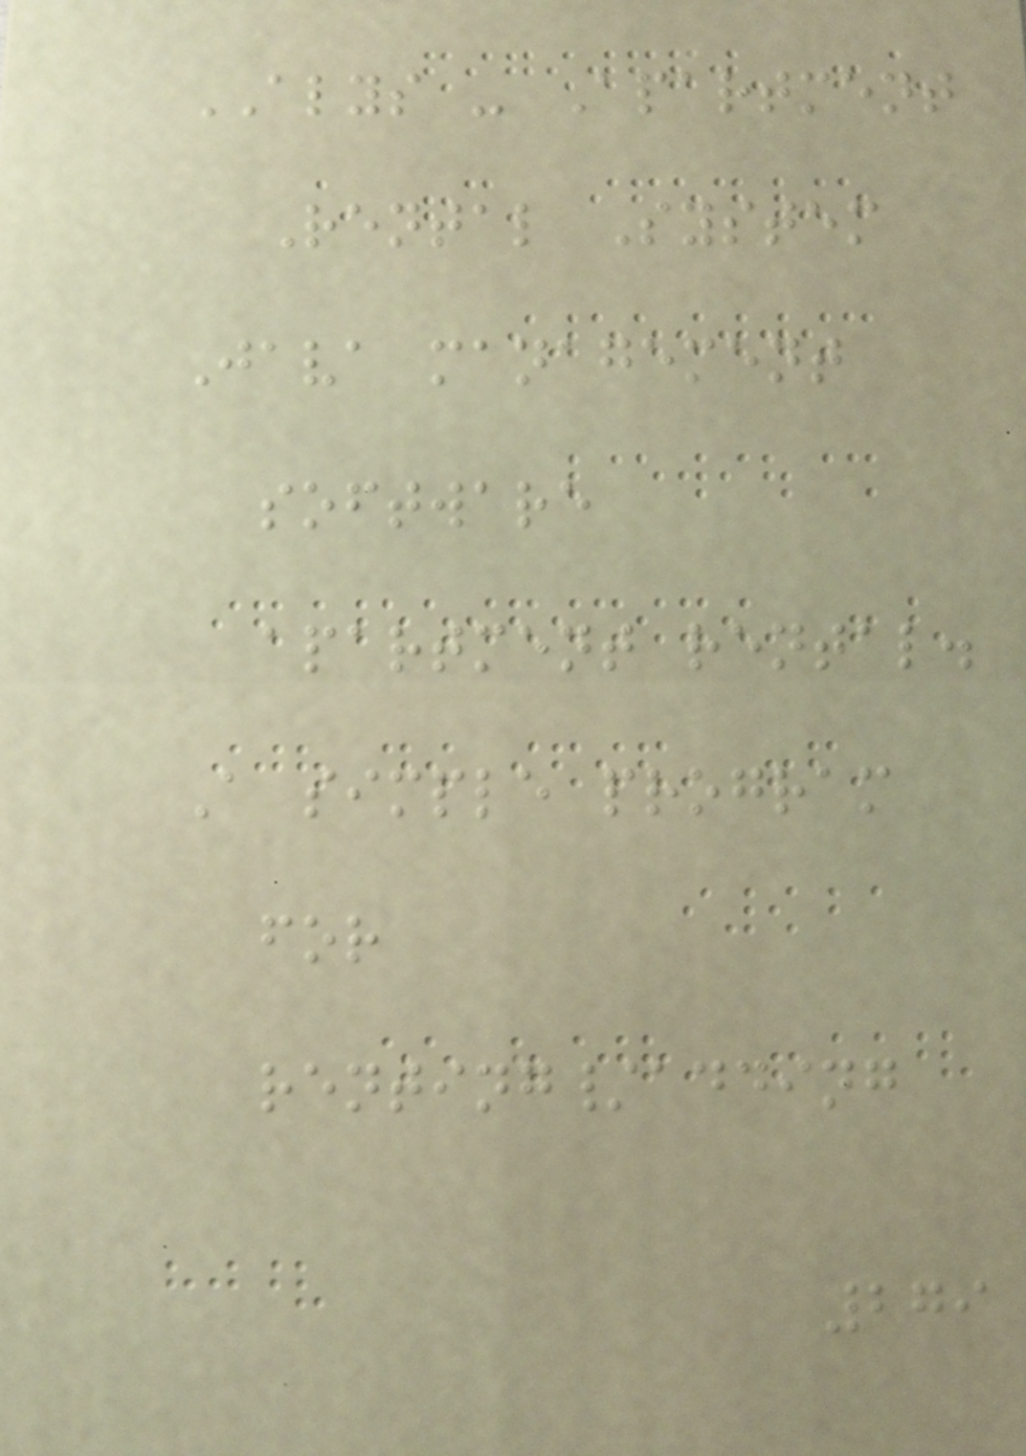ALYS - Apartment
Rental System
Java management
software
apartment rental.
A simple program
for
renting/adding
279
